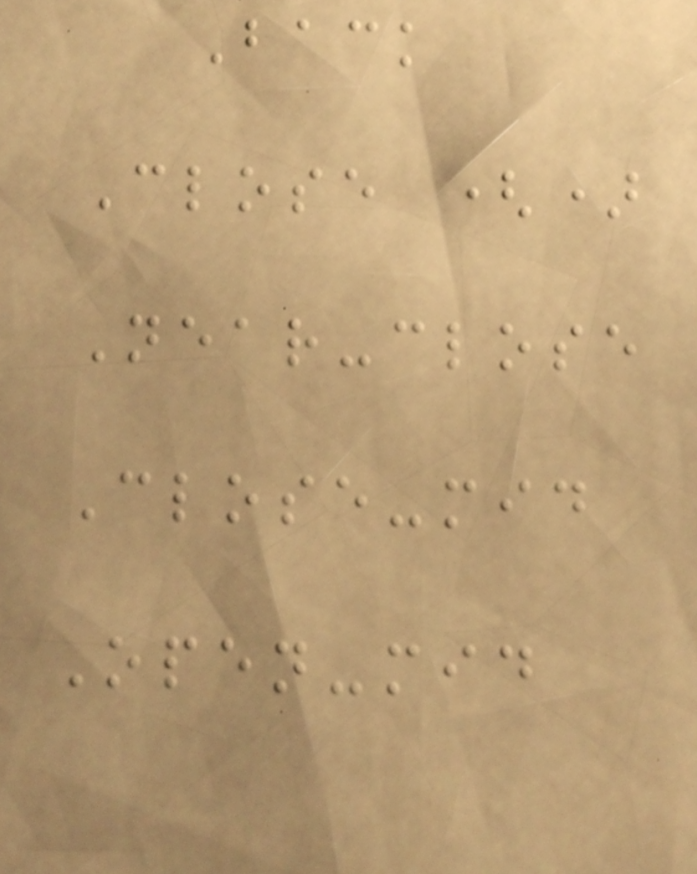Back
Close ()
Near-close
Close-mid
Open-mid
